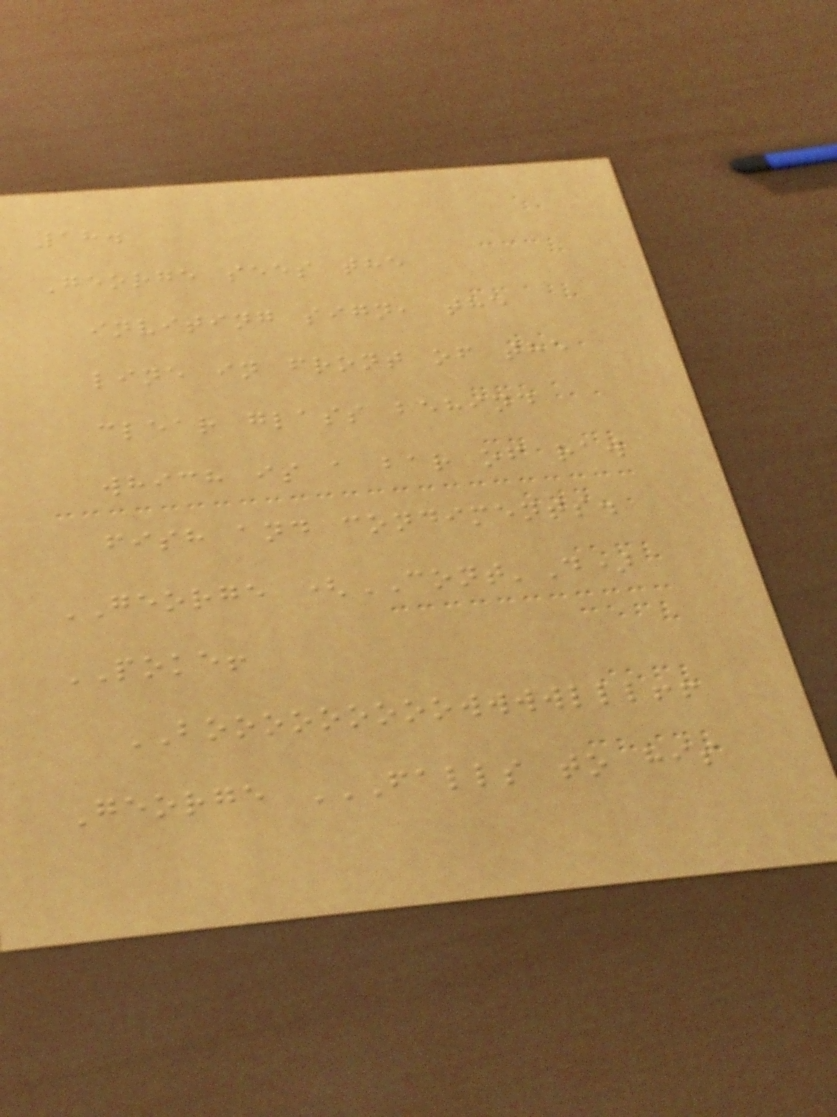18.
George sees the
inviting sign, the
line in front of the
clear glass behind
which is a bar of raw
fish and condiments.
GEORGE (CONT'D)
POKE!
BOOOOOOOOOWWWWLLL!!
George FALLS TO HIS
